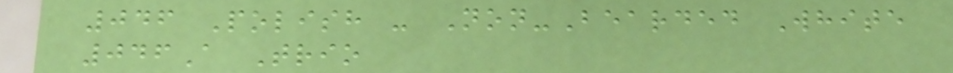046 Polish - Non-Bearded White
046A Trio
